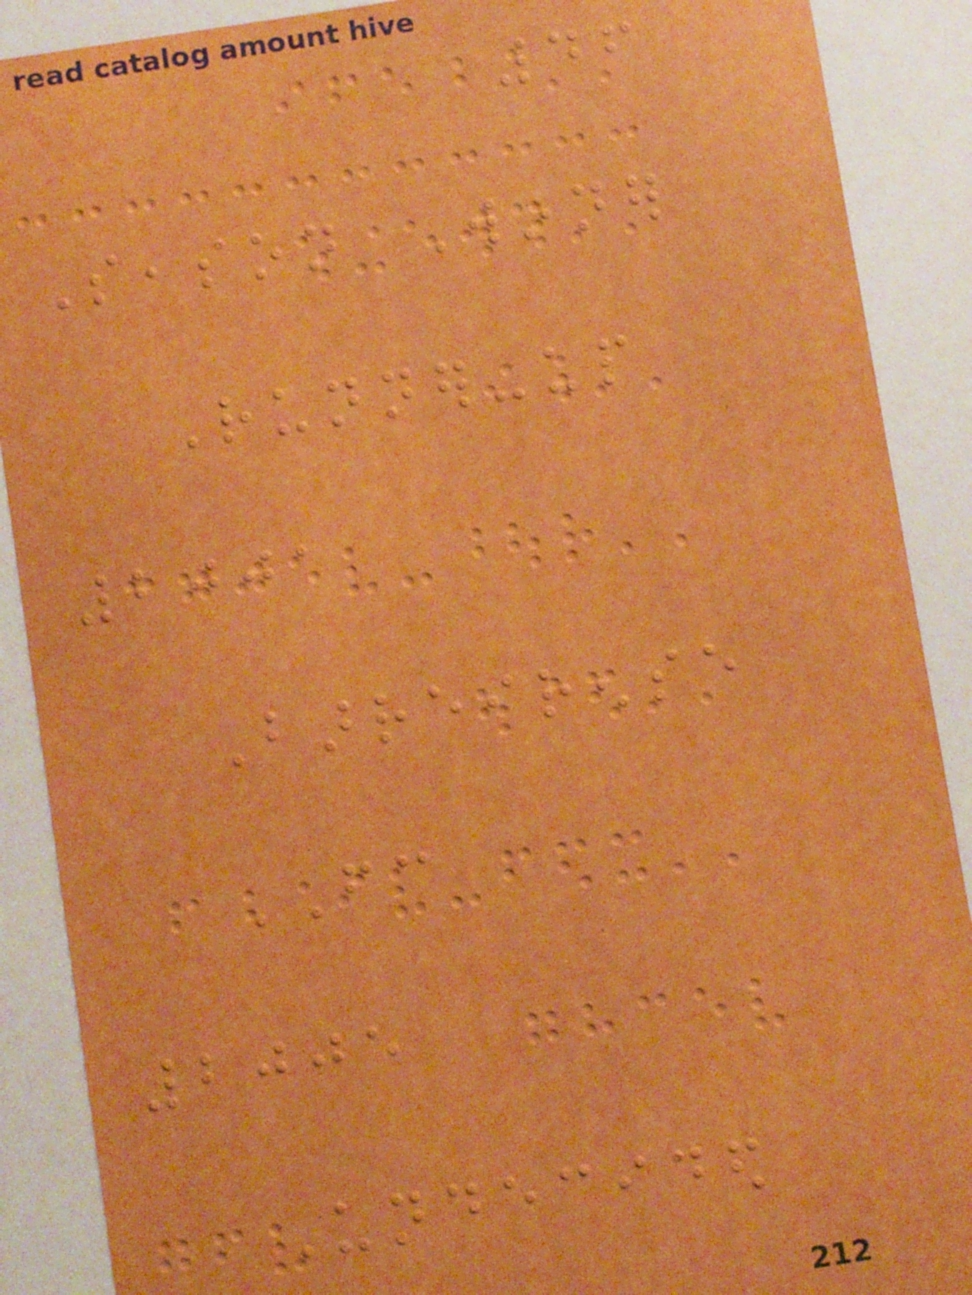46
Season Winner
Runner-up
2001
Barreirense
FC
2005
Undecided
